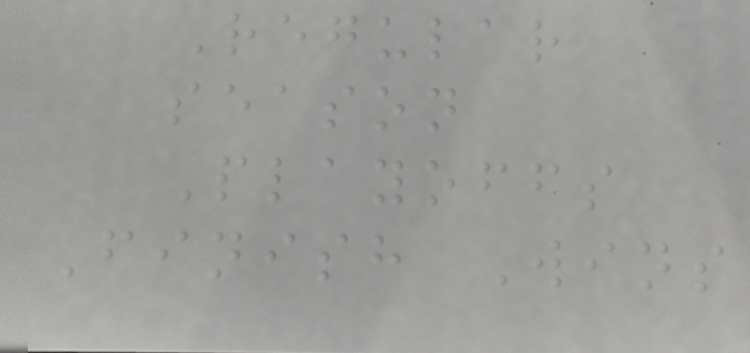Regular
season
Playoffs
Finish Wins
